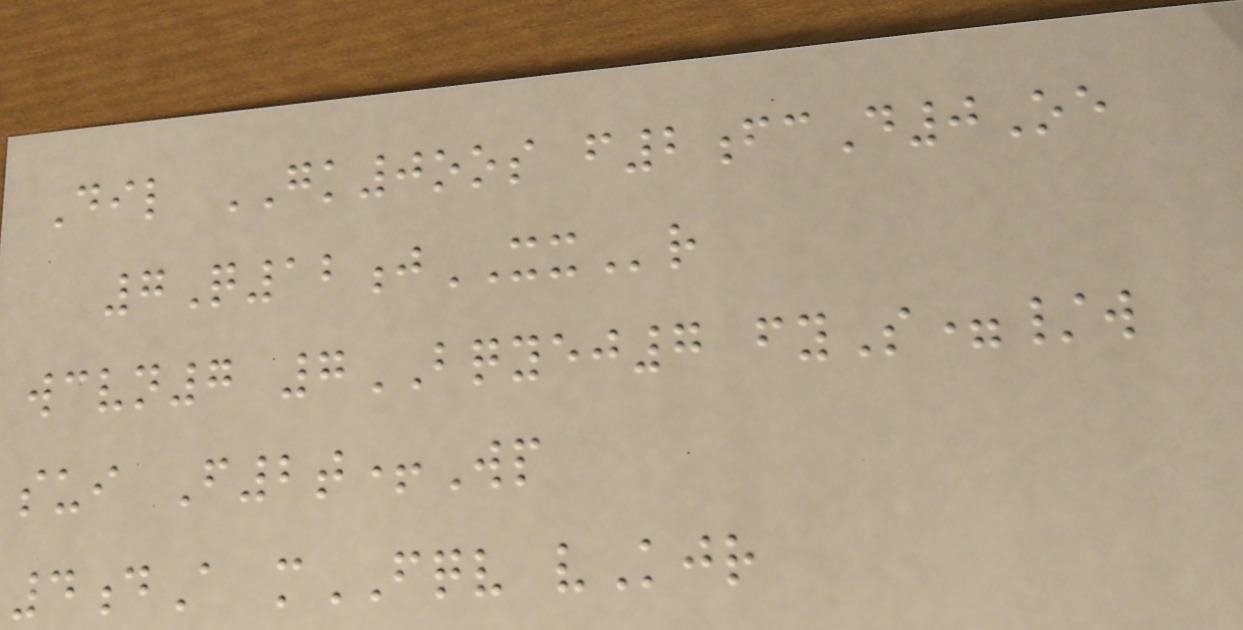Dil GK0oos f2fcD0Oe
7Q12jXXr
wcvn7 7BQYEJ7 fyS=/w
sui F2t+Wp
4dA mFQV vKjr
